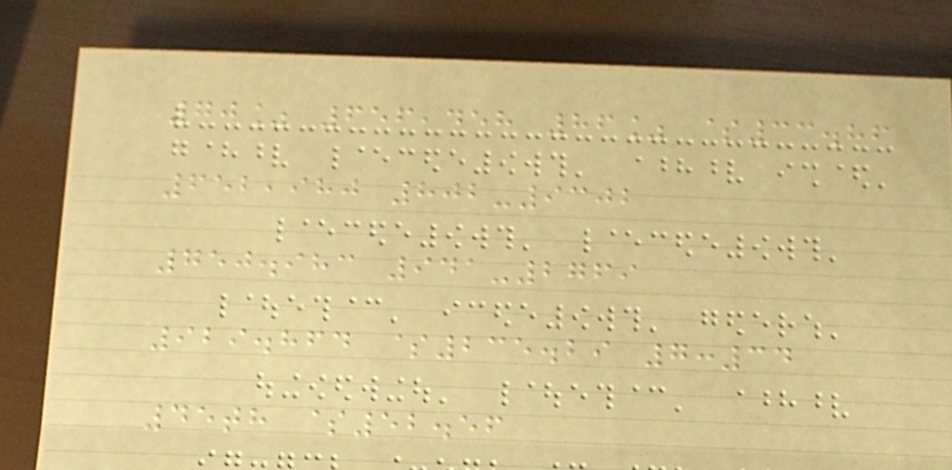70% 656,458 86% $33.86
652,980 802-9302
750.983 941-2769
929.864 $235.29 7:34
45th $52.56
